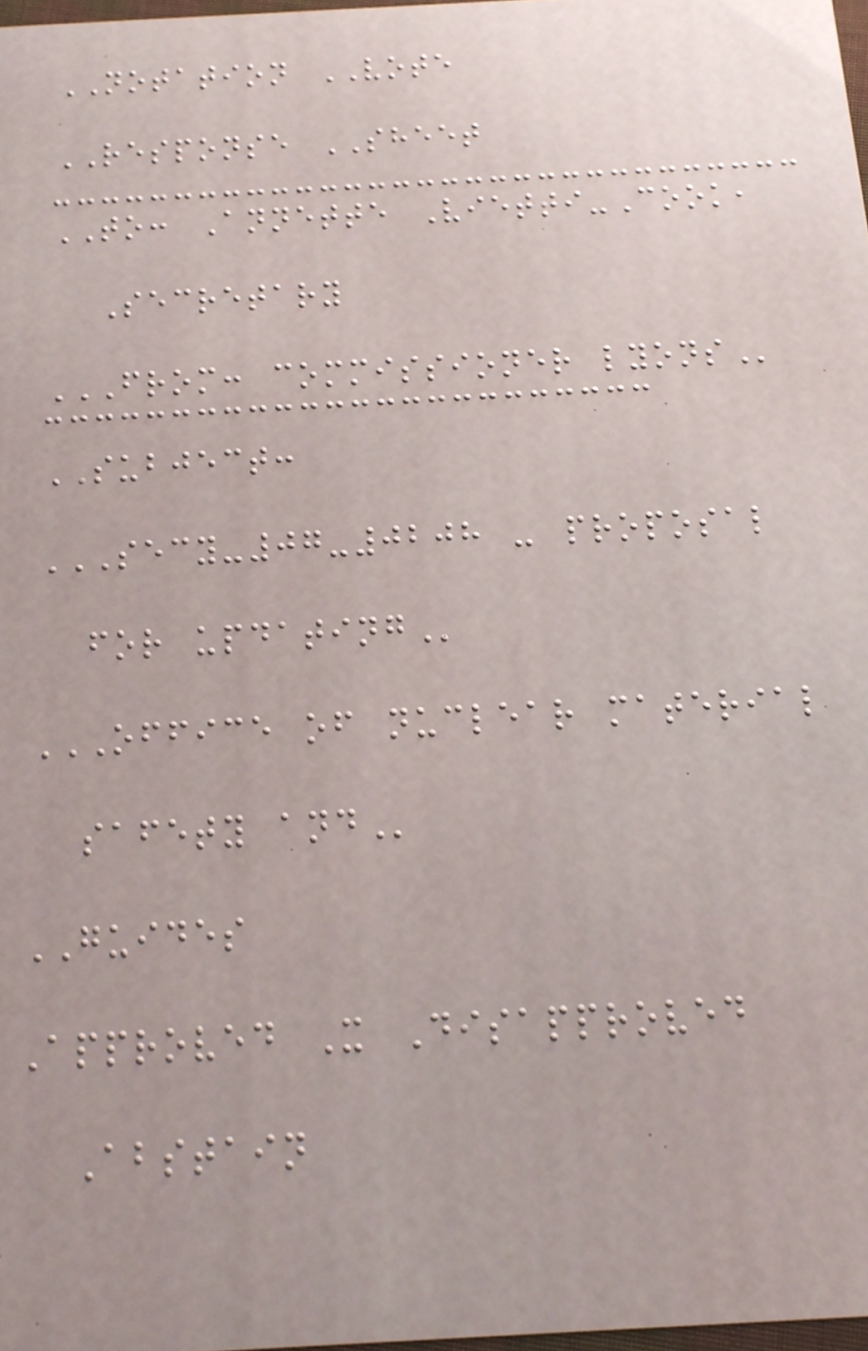NOTATION VOTE
RESPONSE SHEET
TO: Annette Vietti-Cook,
Secretary
FROM: COMMISSIONER LYONS
SUBJECT:
SECY-07-0208 - PROPOSAL
FOR UPDATING
OFFICE OF NUCLEAR MATERIAL
SAFETY AND
GUIDES
Approved X Disapproved
Abstain
